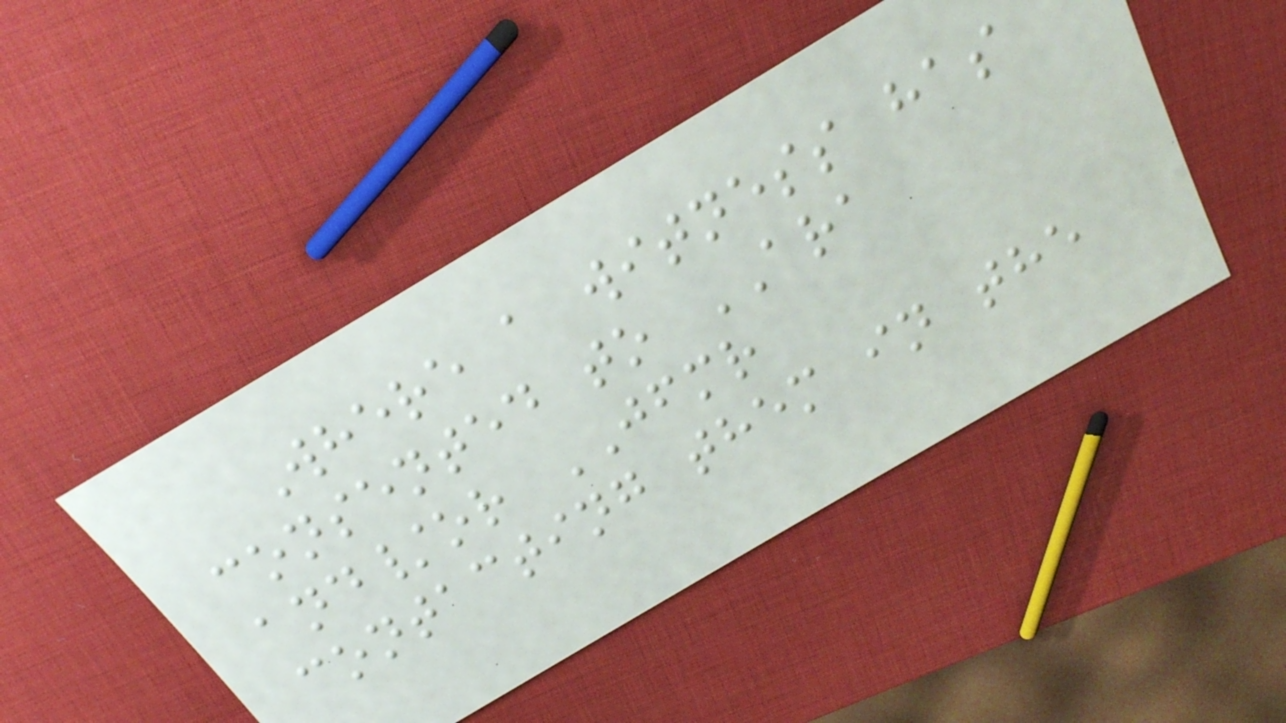Where a witness has
consented to ARA
and/or JFMR
contacting them in the
